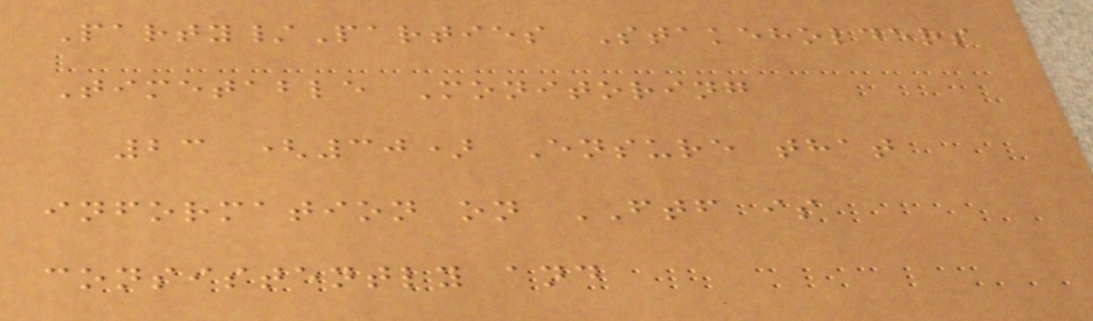Party/Parties Stakeholders
Timetable Monitoring
23 (30) Ensure that
information on FTF is
consistently and
